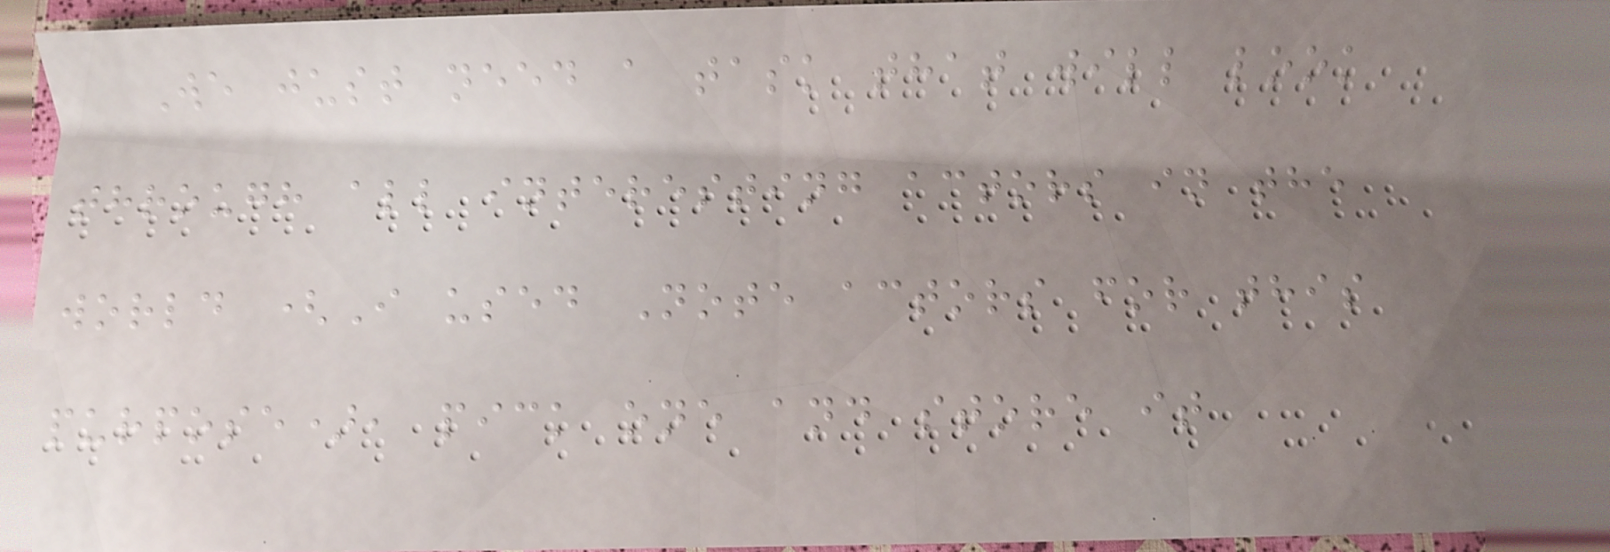We just need a task that will look
through all interesting actors in the
world (I used Note actors for this
purpose), pick one and store it
